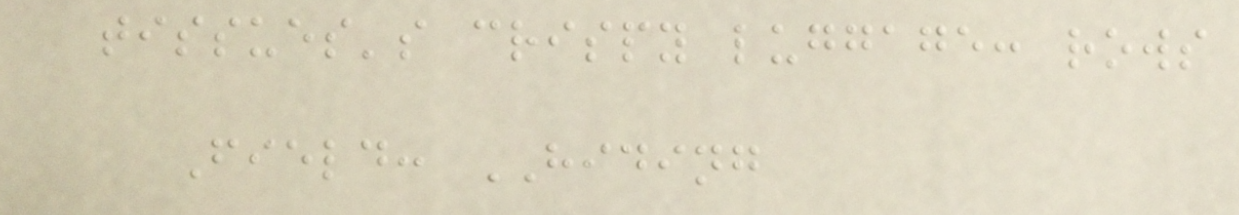tissues's crispy luggage: rows
Field: HIDING
